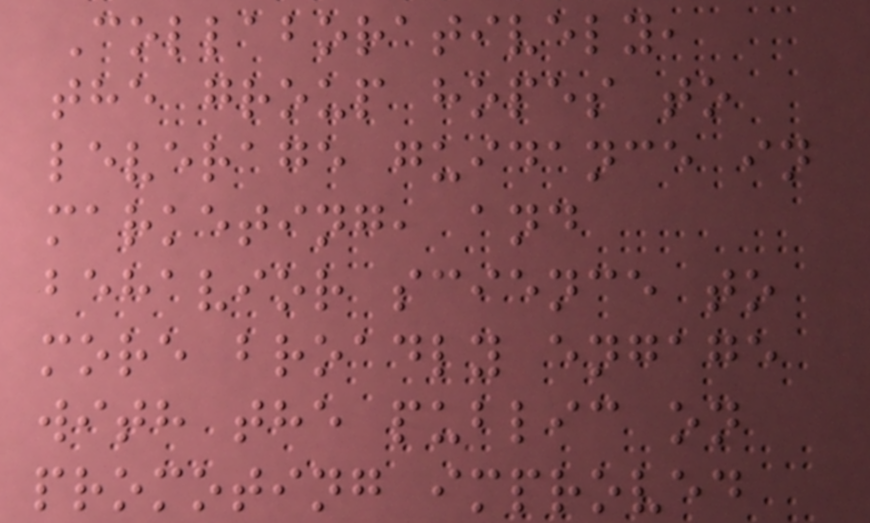Collaboratively,
the group hopes to
leverage guidance in
marketing, and
behavior science to
more broadly engage
with the public on
promoting improved
